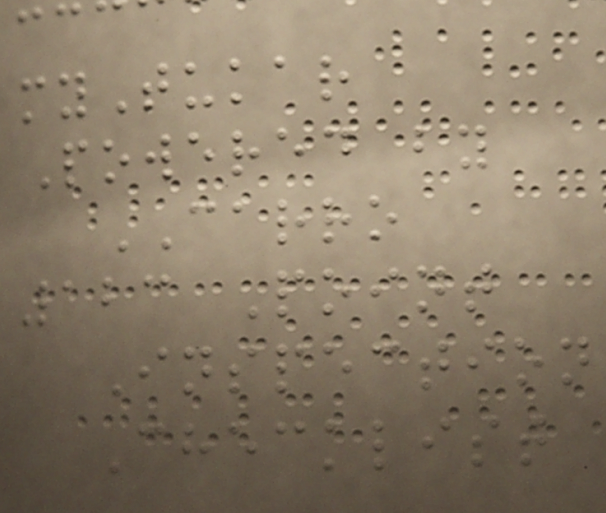myTukar
Powered by
CARRO
123 Point
Inspection
Checklist
